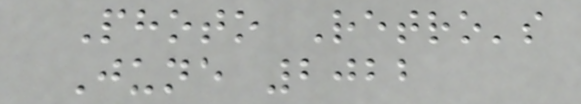Photo Retro's
June 2022
